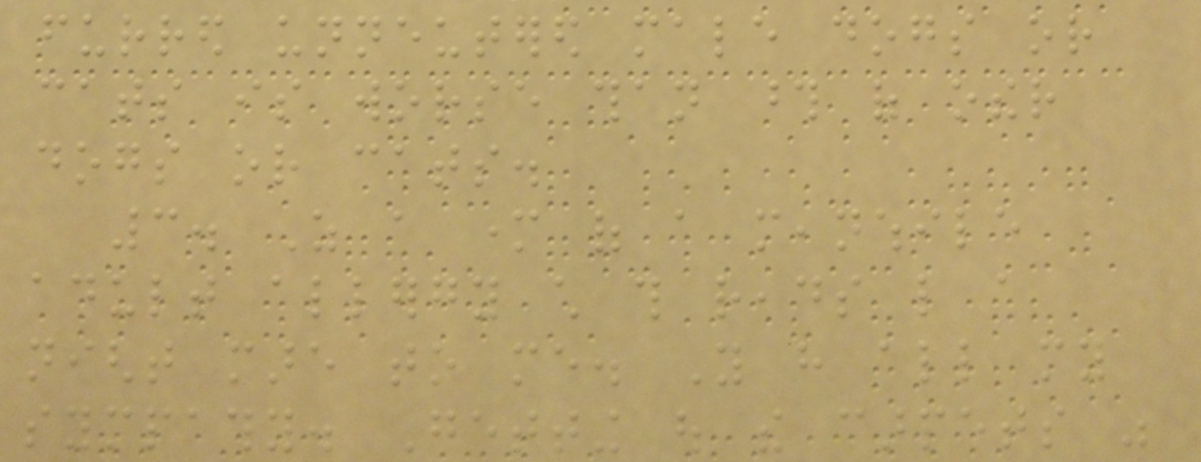furred unneutered male dogs or
cats is worse than those of other
dogs or cats.
3. As a mother of a meanwhile
adult allergy child this reads like a
night mare to me. You have all my
sympathy. Getting out the carpets was
